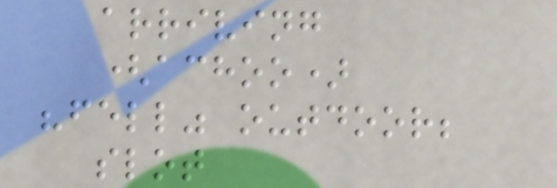arriving
(achoo)
"fell" outdoor;
slot
